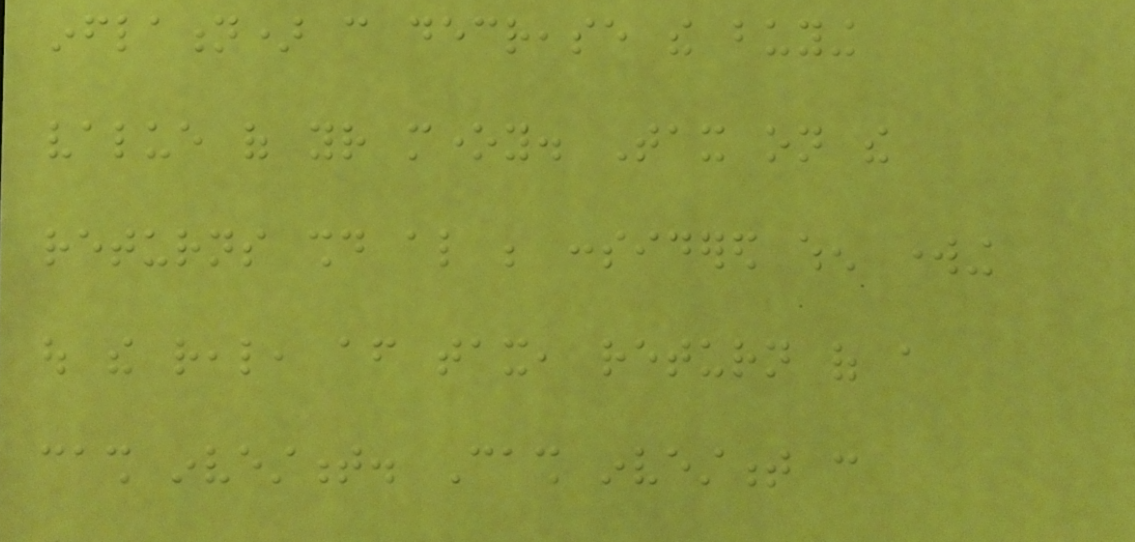inflation) can decrease the buying
value of your money. Tax on the
returns should also be considered when working
out the real, after tax, return of a
cash investment. Cash investment can
